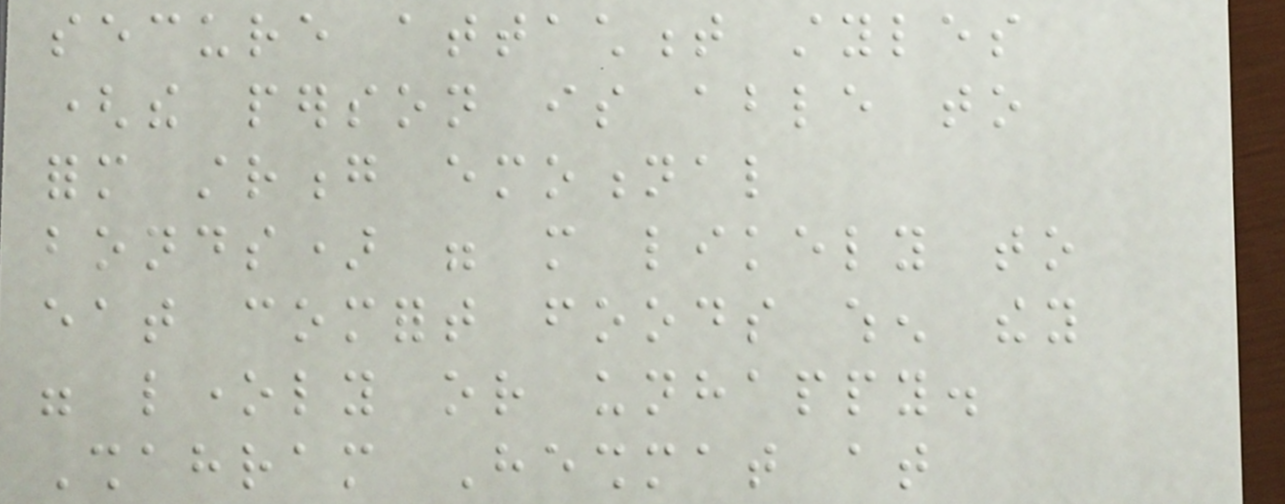secure attachment styles
(the person is able to
form strong emotional
bonds) were more likely to
eat comfort foods when they
were lonely or unhappy.
Shahram Heshmat at
